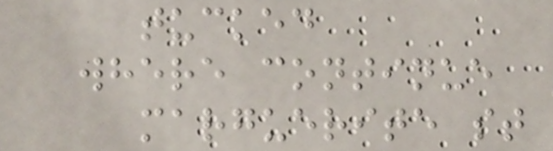tucked
where continue
marguerite st
